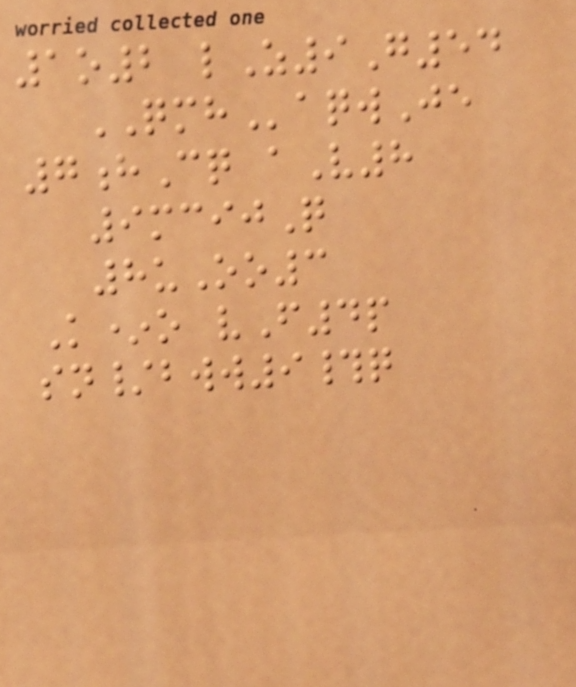1o2 lZ9G54
QMHaqwJe
7hCq aV8
9mcijQ
8uOo3
K*o vF4p
sn/bww9#q
